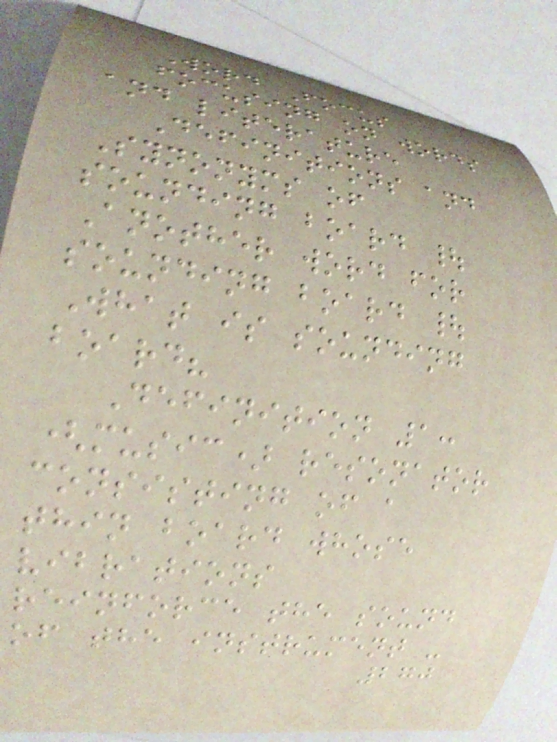Word Focus
focusing on words
and literature
Definitions and
Synonyms of
sounding board |
Another word for
sounding board |
What is sounding
board?
Definition 1:
(music) resonator
consisting of a
thin board whose
vibrations
reinforce the sound
of the instrument -
270
